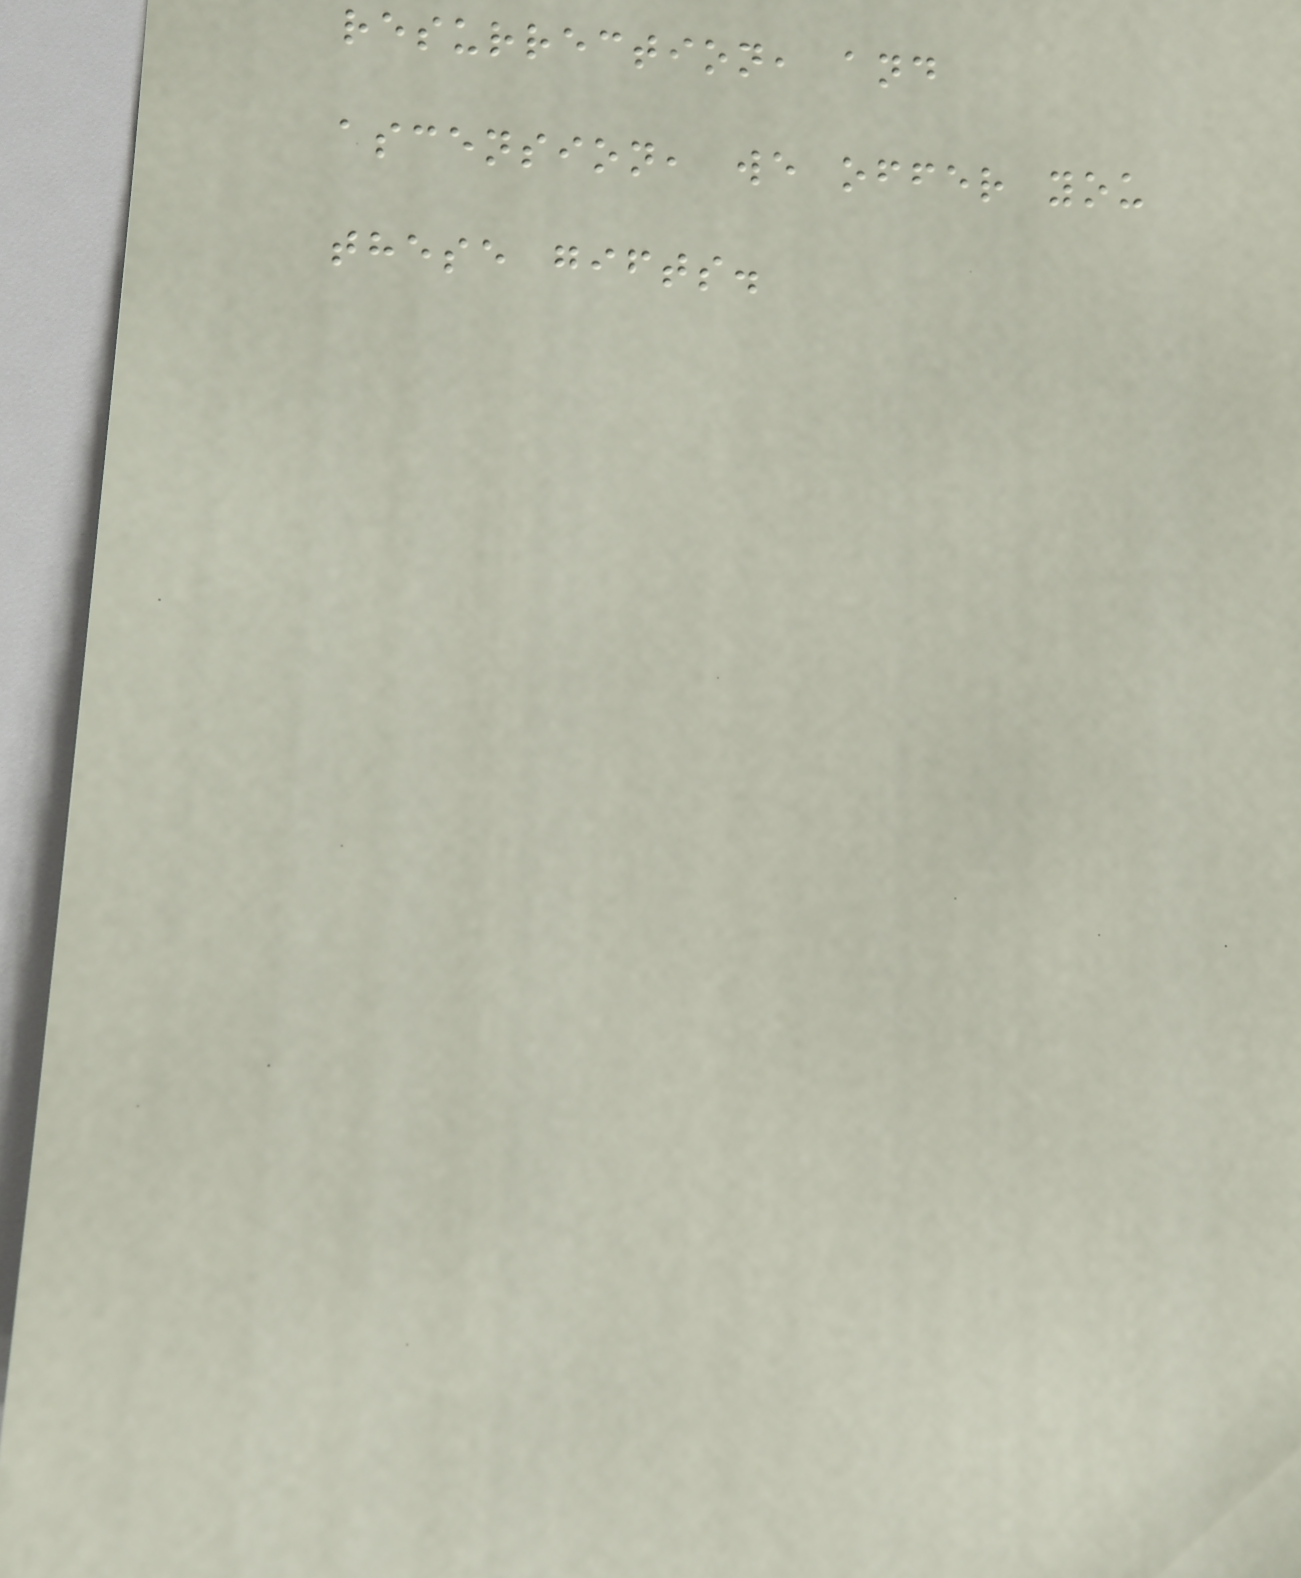resurrection, and
ascension, we offer you
these gifts.
